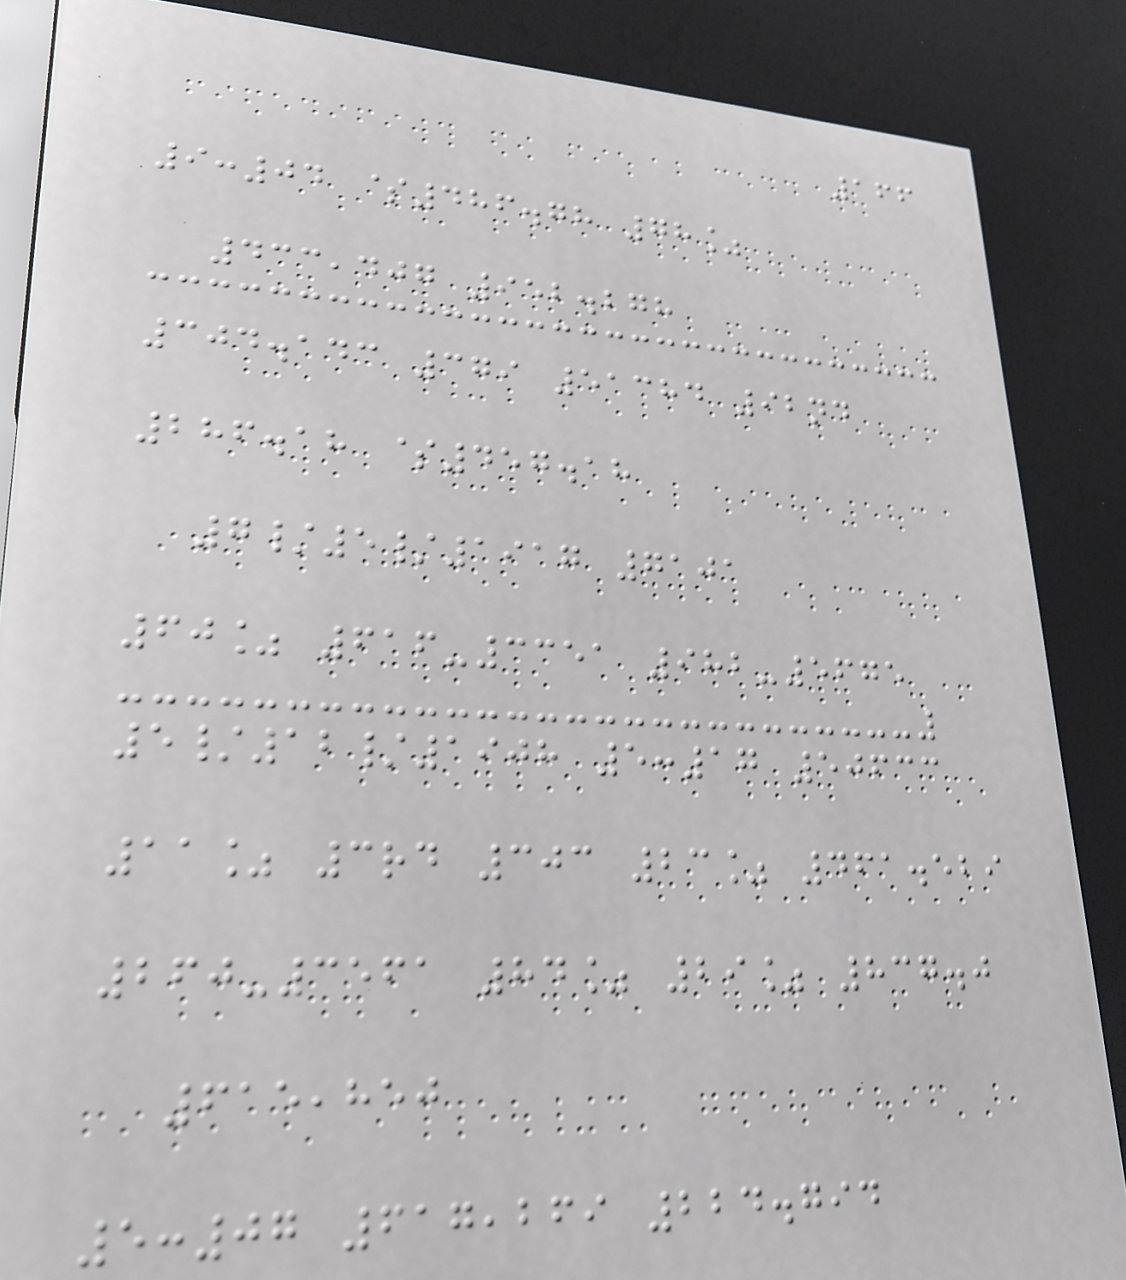166
9:04 $486.78 78%
433,407 952.278
304.143 379 51384 92nd
286.18 $457.18
7/5/1917 7101
60% 616-3351 982-5675
5/12/1908 5:17 50633
11% 3rd 303 23% 461.529
260-3561 84% 29% 837.0
615,850
5:07 617,269 224.794
